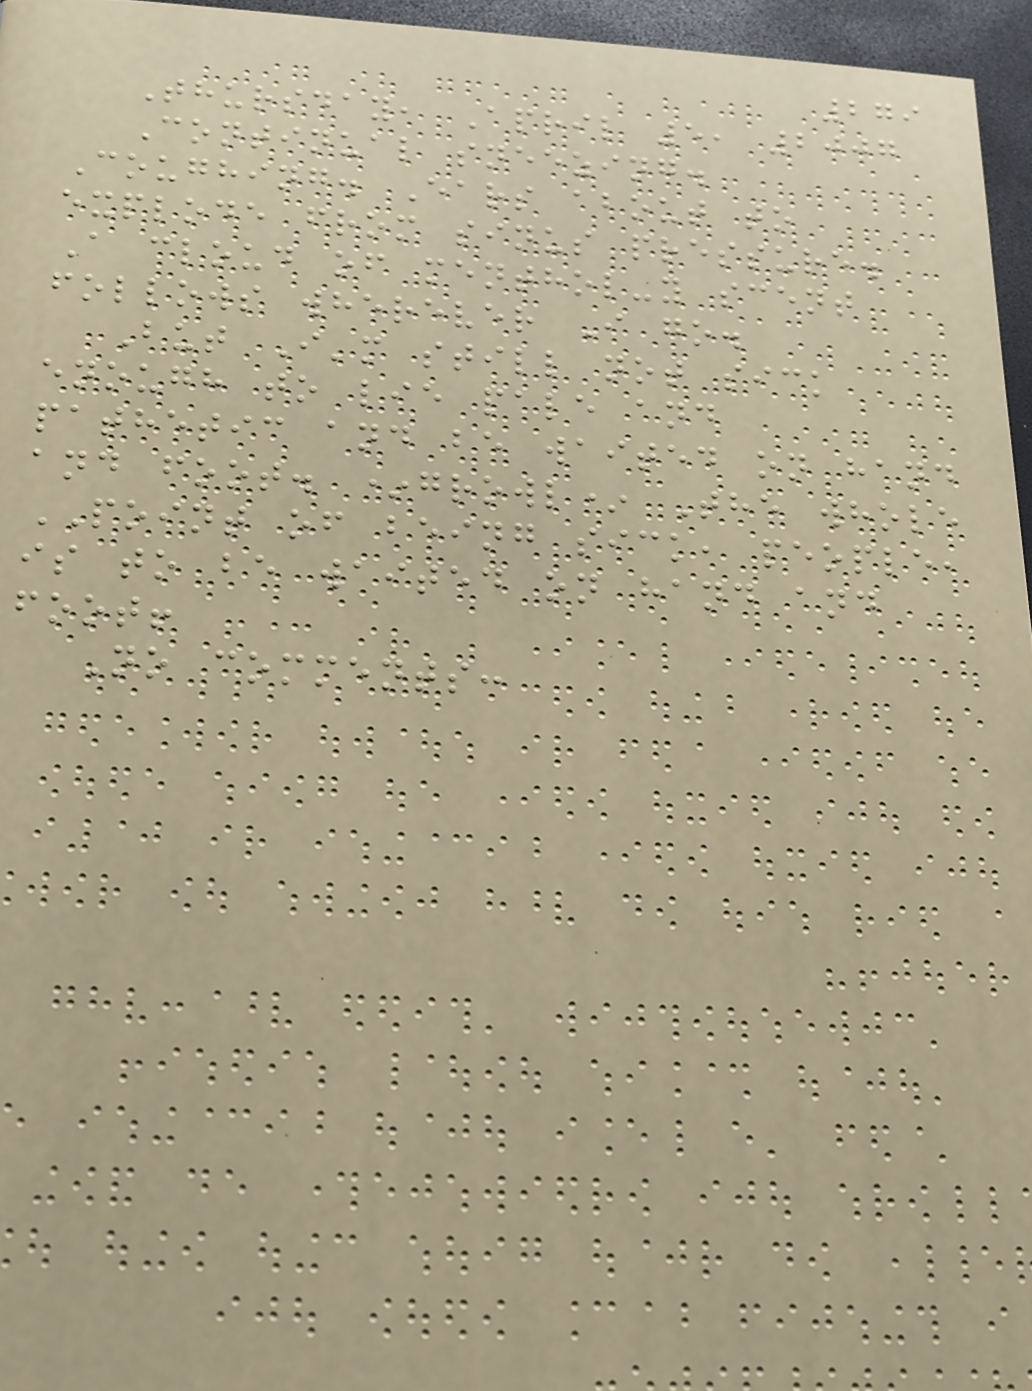279
Thursday, April 5, 2007
Continual sneezing.
Coughing. Ears about to
explode from sinus pressure.
A cloud of menthol-y scent
follows wherever I go.
But I'm still not sick
enough to lie pale and
pathetic and be waited on hand
and foot. *growl* The whole
POINT of being sick, people,
is to be waited on hand and
foot!
No comments:
